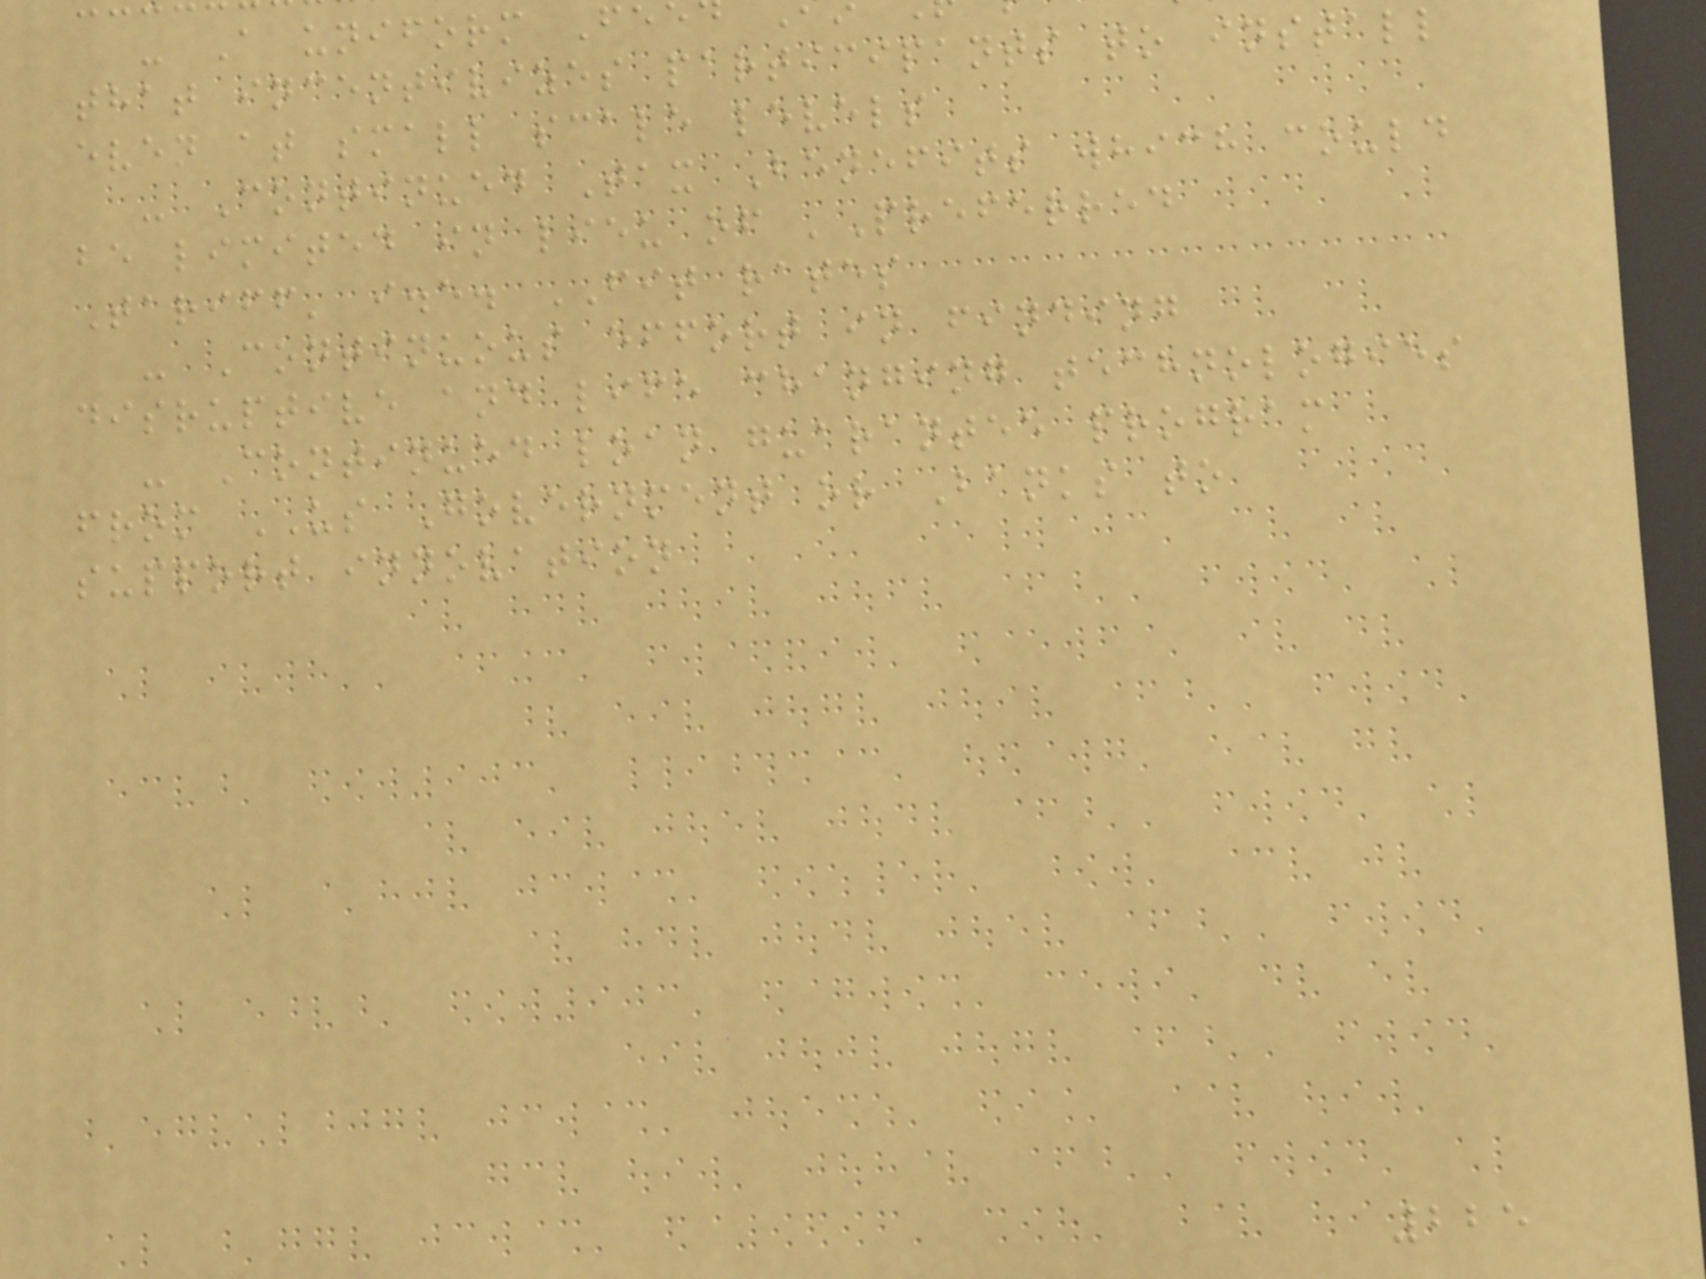- A uniform Fe
that incentivizes participants to install
even at small scale levels
- Continued Tax Benefits which could
be limited in lieu of 'Preferred
Tariff' i.e. FIT rates
- Continuous effort in finding
disruptive and life changing technologies
- Continued loan guarantee program
from US Government or Banks to
support innovation
225
